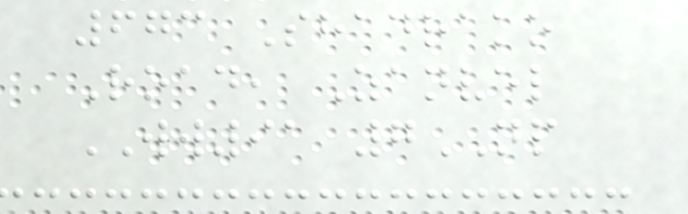673 Shadrako
Road, Zanvel
WW91 7NP
